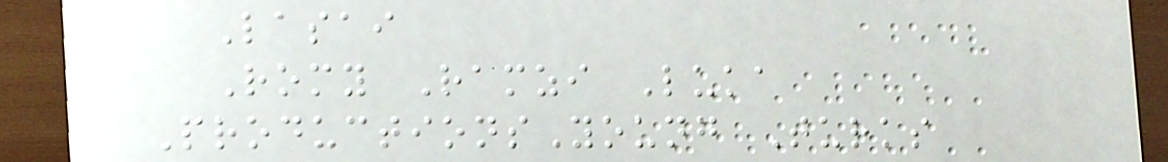Lasai
Romy Ramzi Luka
ProductionsYoung Turks
